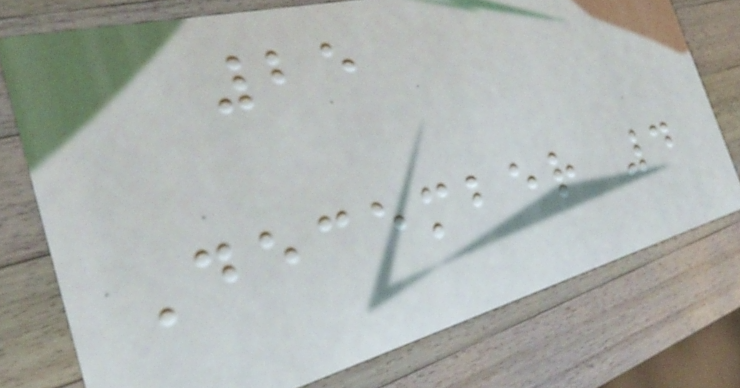25
December 4
